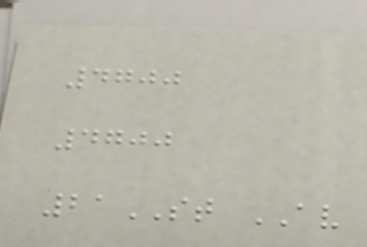4700
4700
21ST AV
